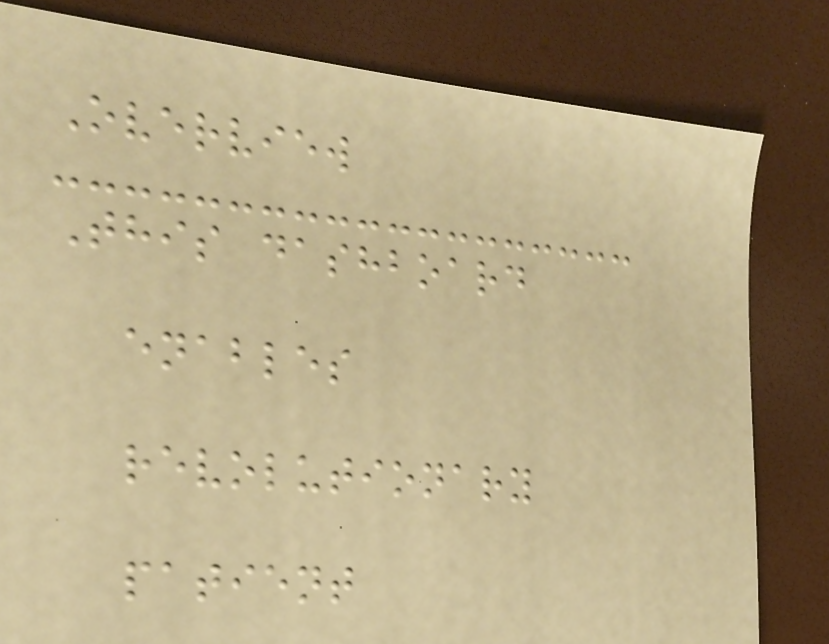Overview
This dashboard
enables
revolutionary
patient
